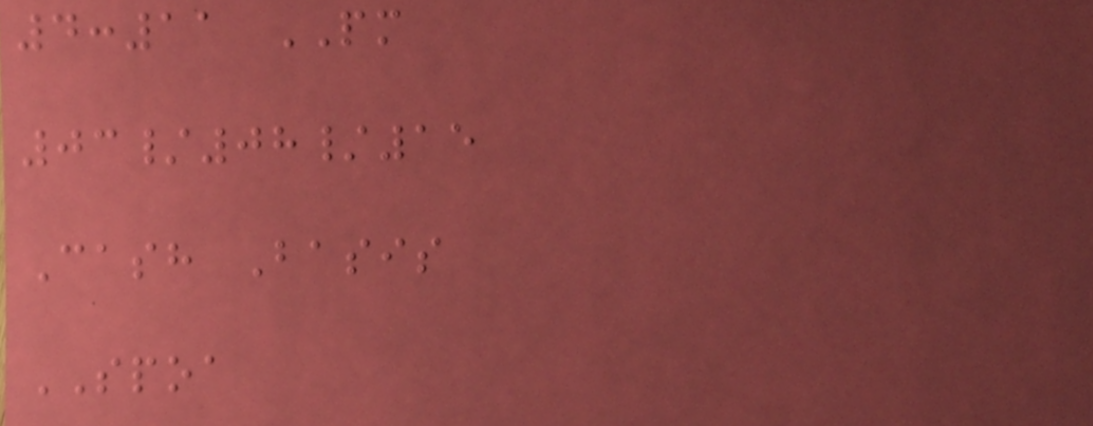4:11 PM
03/08/15
Cash Basis
SPOA
